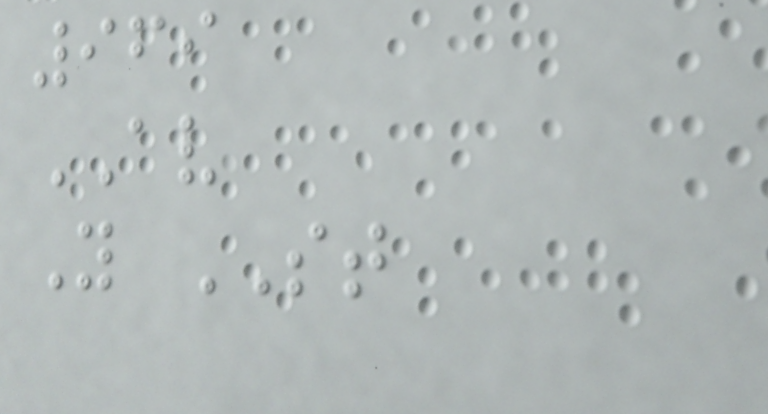969
AV
Y ST
